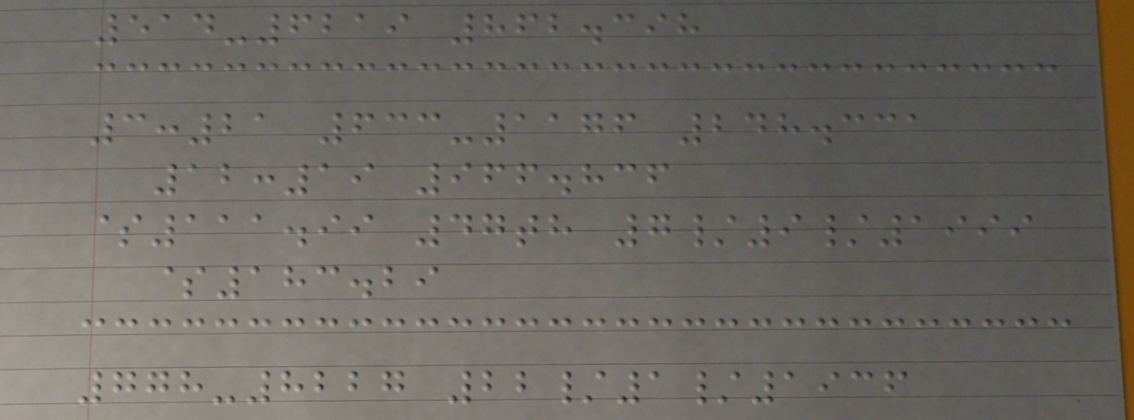514-6219 862.398
3:21 633-1176 248.331
12:19 966.836
$111.99 47th 7/9/1999
$183.29
778-8227 22/1/1936
